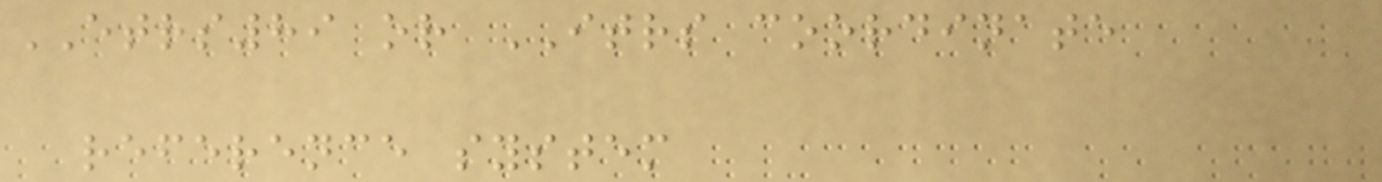ETRS89 or ITRS coordinate
reference system
